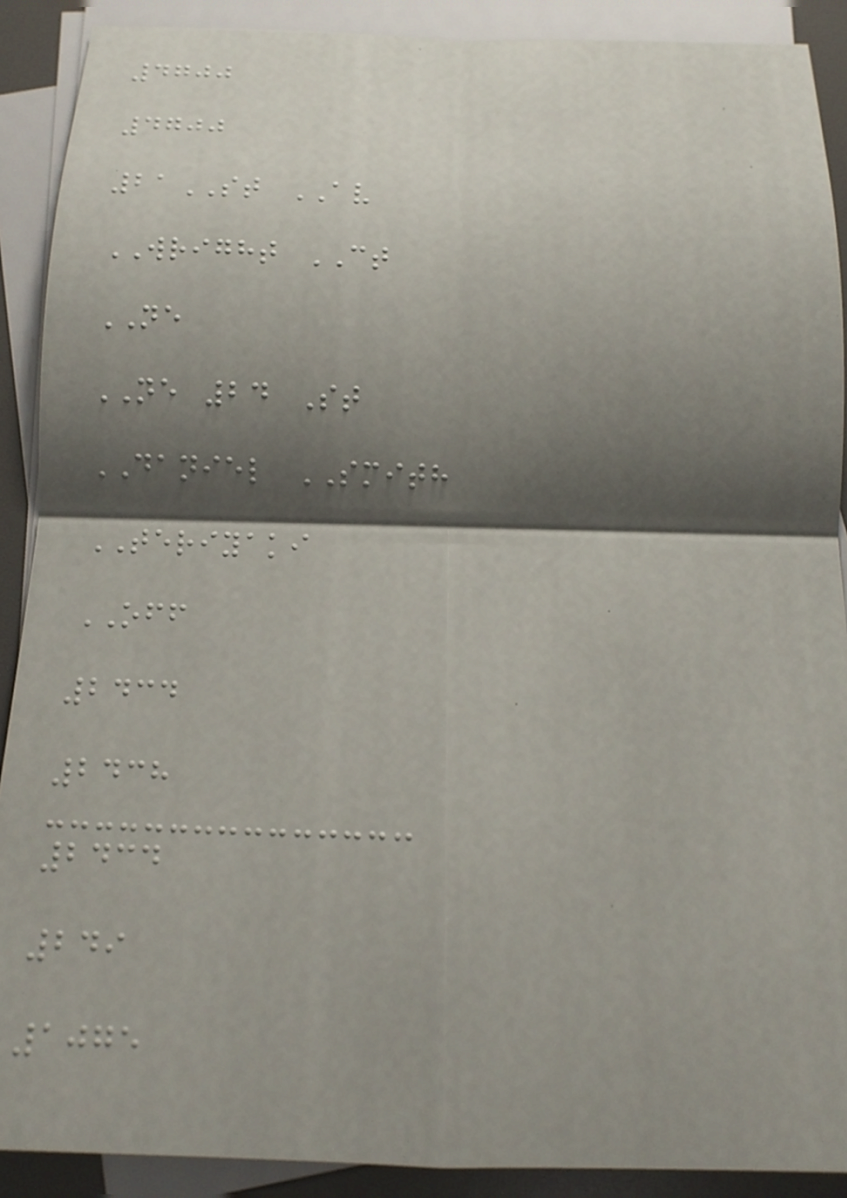4700
4700
21ST AV
WRIGHT CT
NE
NE 24 St
DANIEL SMITH
TERIYAKI
OFF
2434
2438
2434
249
1075
